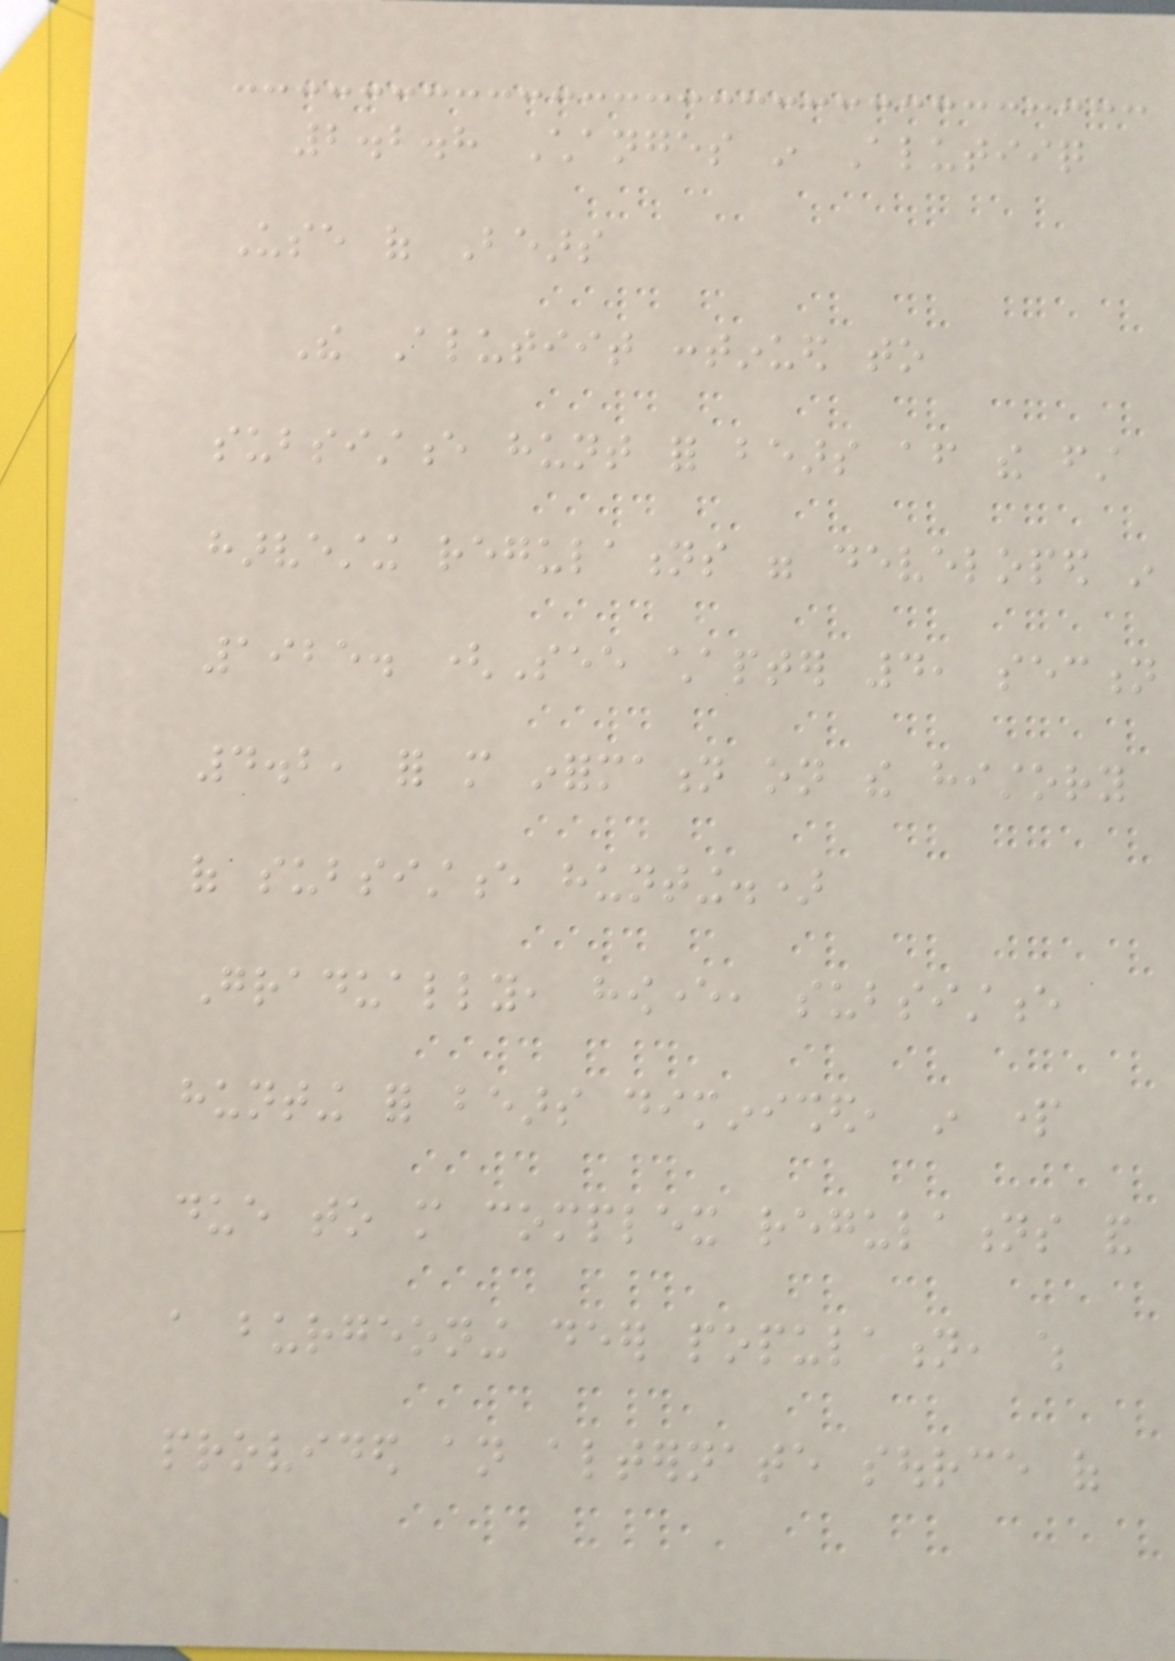2.2.8 Changes in Alutiiq
Use of Bears
The Alutiit continued to
subsistence hunt for bears after the first
harvesting regulations were developed in
1925. (See chapter 4, section
4.2, for more information on the history
of subsistence hunting.)
Gradually, however, subsistence
hunting for bears diminished, in part
due to more complex regulations and
a burgeoning deer population, which
provided an alternate source of
